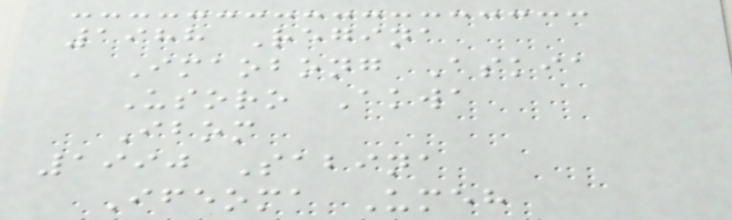1988 Regina
Imaobong Askia
Usoro Akwa
Ibom
1990 Sabina
Ifeoma Umeh
